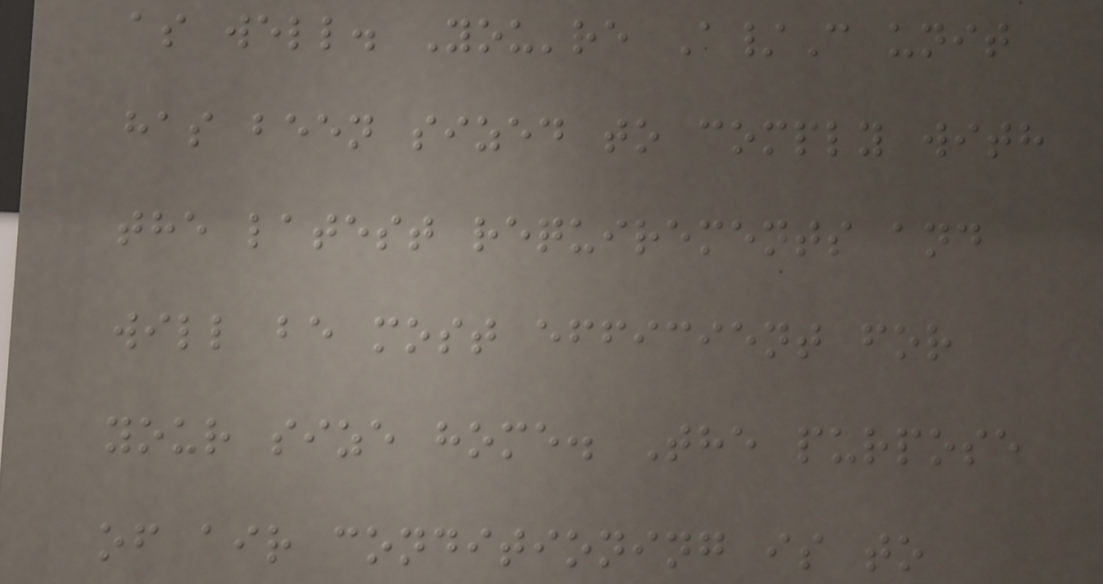as well. You're A/C unit
has been sized to comply with
the latest requirements and
will be most efficient for
your size home. The purpose
of air conditioning is to
